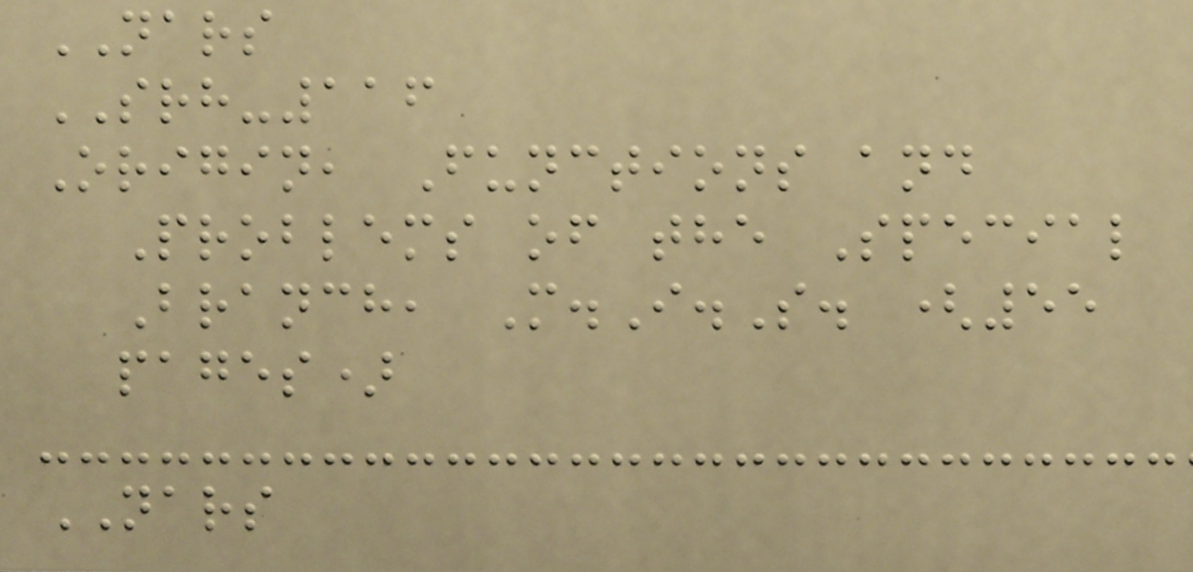NARS
SRH-116
Origin, Functions and
Problems of the Special
Branch, M.I.S. (55
pages)
NARS
